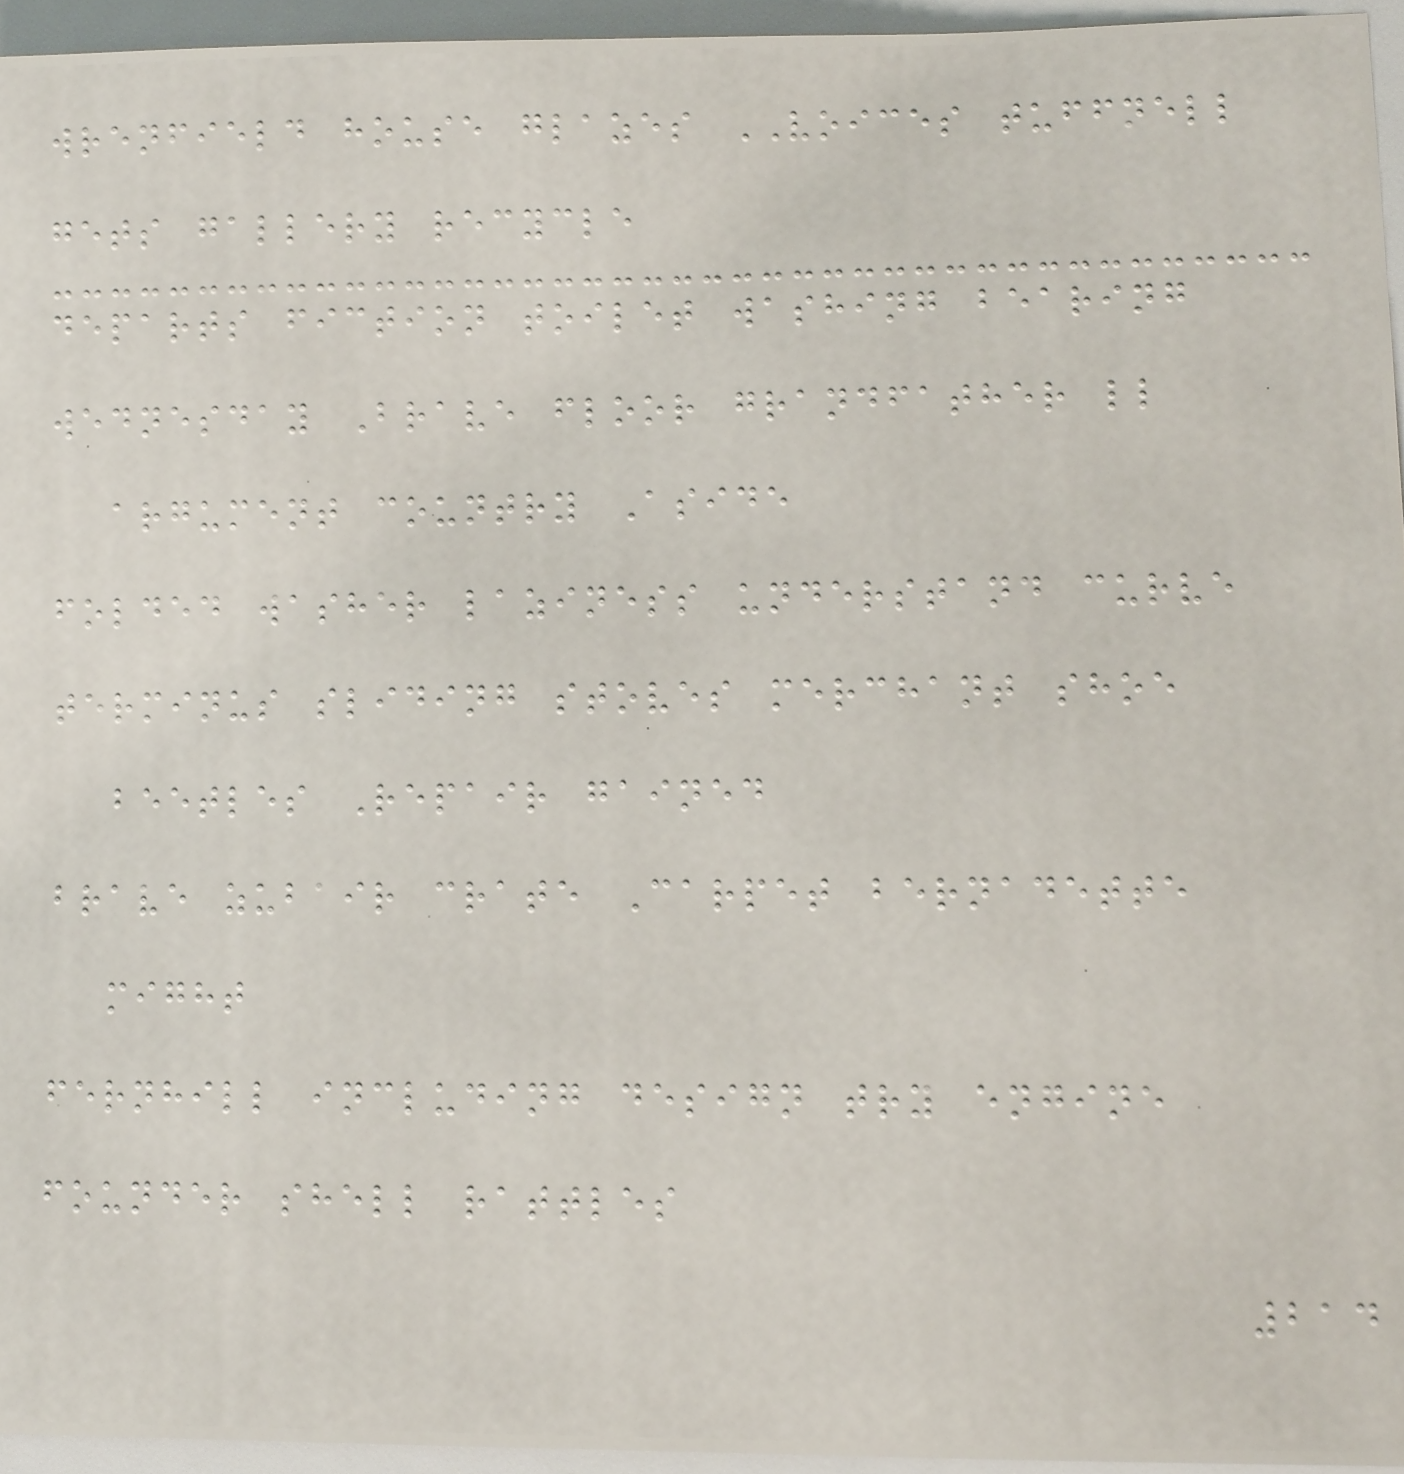wrenfield house glazes VOICES tuffnell
gets gallery recycle
departs fiction toilet washing bearing
wednesday Brave floor grandfather ll
argument country Aside
folded washer laziness understand curve
terminus sliding stoves merchant shoe
beetles Repair gained
brave zubair crate Carpet bernadette
might
fernhill including design try engine
founder shell rattles
214
